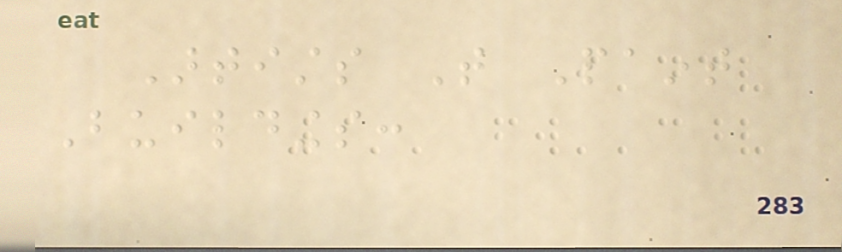Artists That Paint
Buildings:
